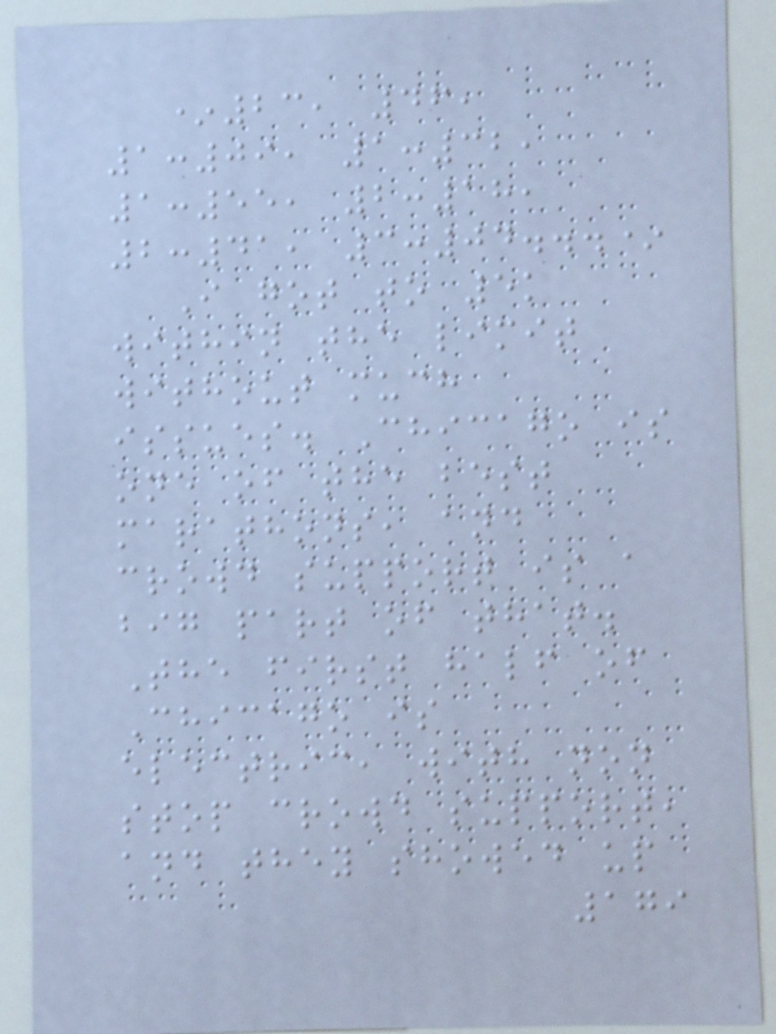*23, 46,
1:09, 1:32,
1:55, 2:18,
2:41, 3:04...*
I got to 5k
within the limit
without much
issues. Chicago is
one of the best
marathons, and
crowd support is a
big part of that.
The first half of
Chicago is
electric, with non
stop crowd support,
and they showed up
179
